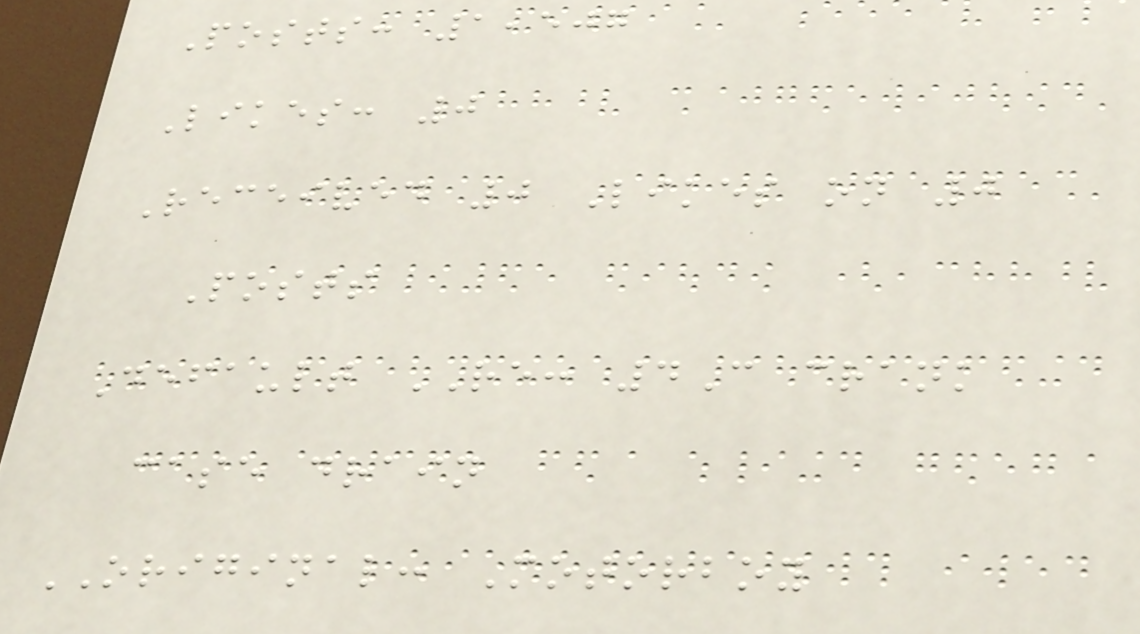Posts: 1,507
Likes: 0
Received 0 Likes on 0
Posts
Default RE: 4C crank
case drain
ORIGINAL: Motorboy
